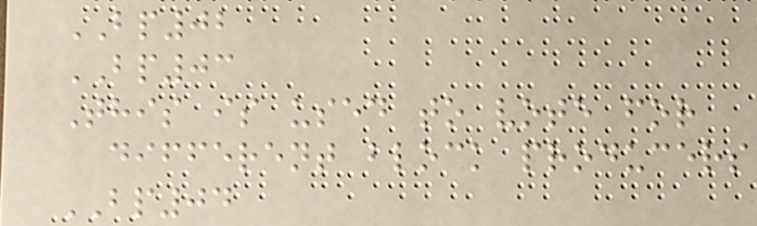BP02
BP03
This is used to vote for
different block producers
BP04
